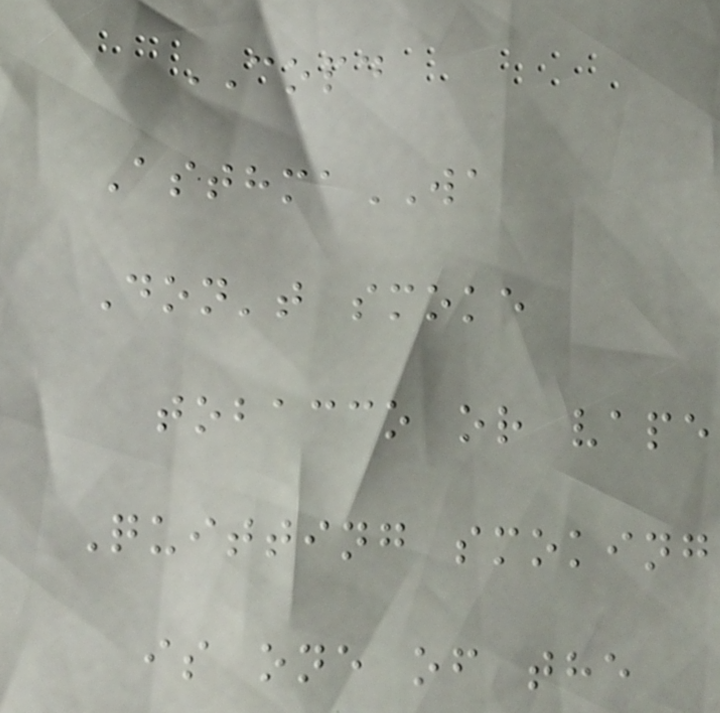COPD
AsthmaWA
Don't smoke
tobacco or vape
Quitting smoking
is one of the
